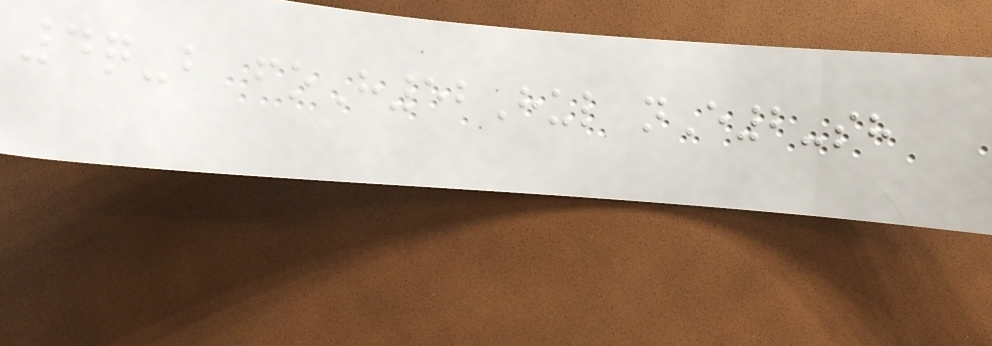4q-b foH52Hul nE2-sh
